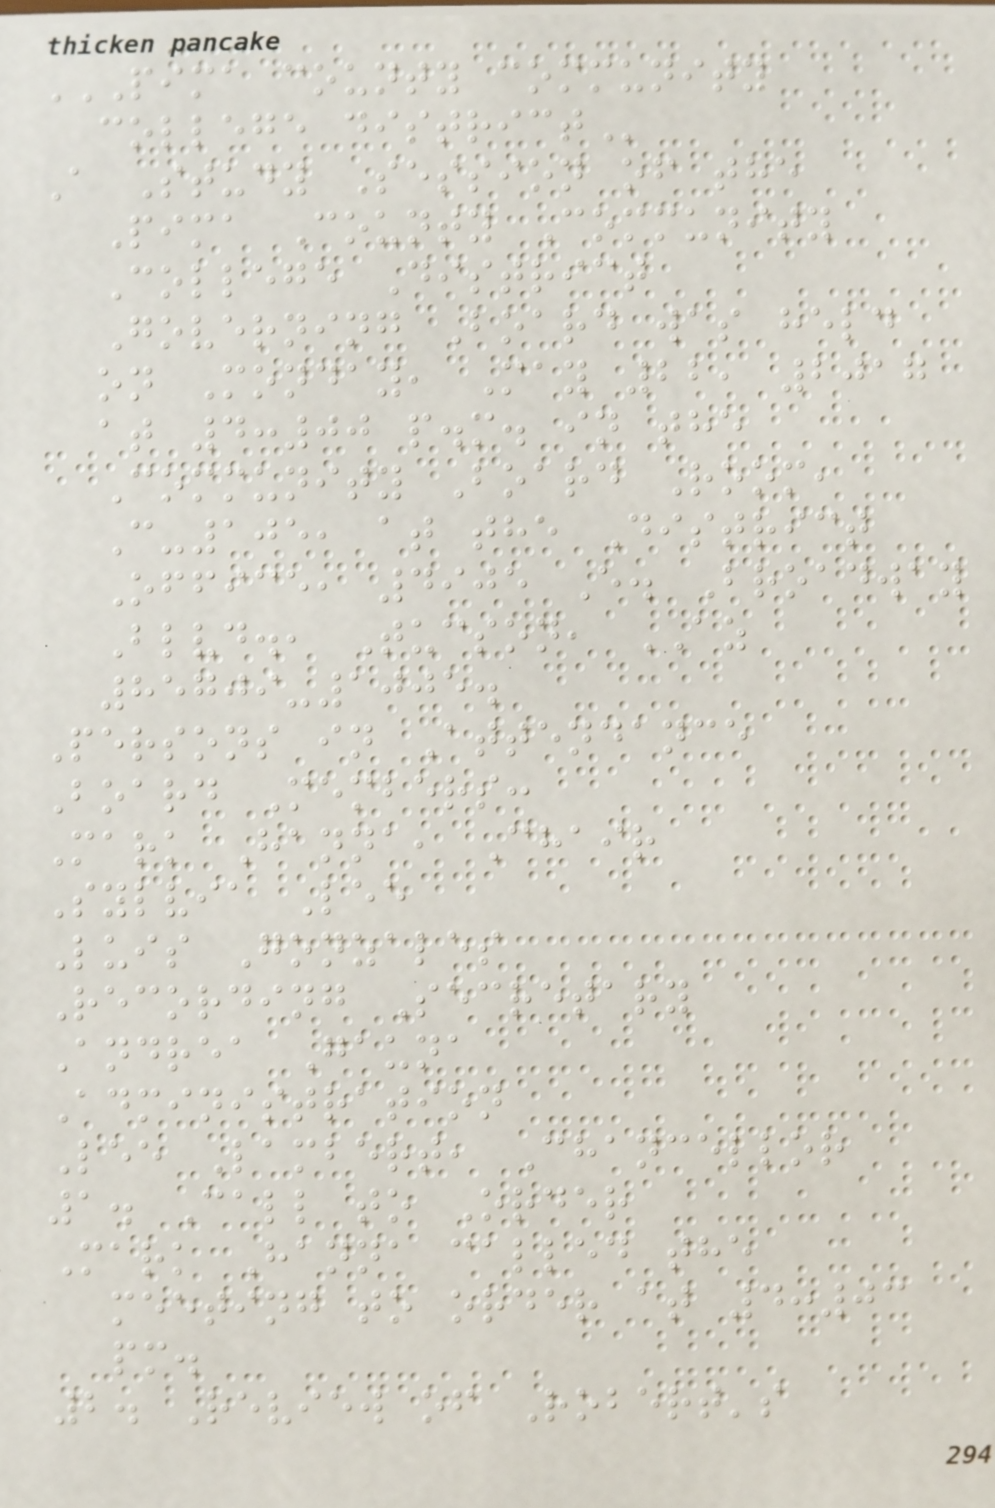PIMA COUNTY COMMUNITY
COLLEGE DISTRICT
A Study Session of the
Pima County Community
College District
Governing Board was held
on Monday, May 22, 2017
at 4:00 p.m. in the
Community Board Room,
C-105, at the District
Office, 4905 E. Broadway
Blvd., Tucson, AZ
85709-1005.
Persons in Attendance
Board Members:
Mark Hanna, Chair
Sylvia Lee
Luis Gonzales
Recording Secretary
Andrea Gauna
Administration
Lee Lambert, Chancellor
1. Call to Order
Mark Hanna called the
meeting to order at 4:03
pm.
2. Review of Robert's
